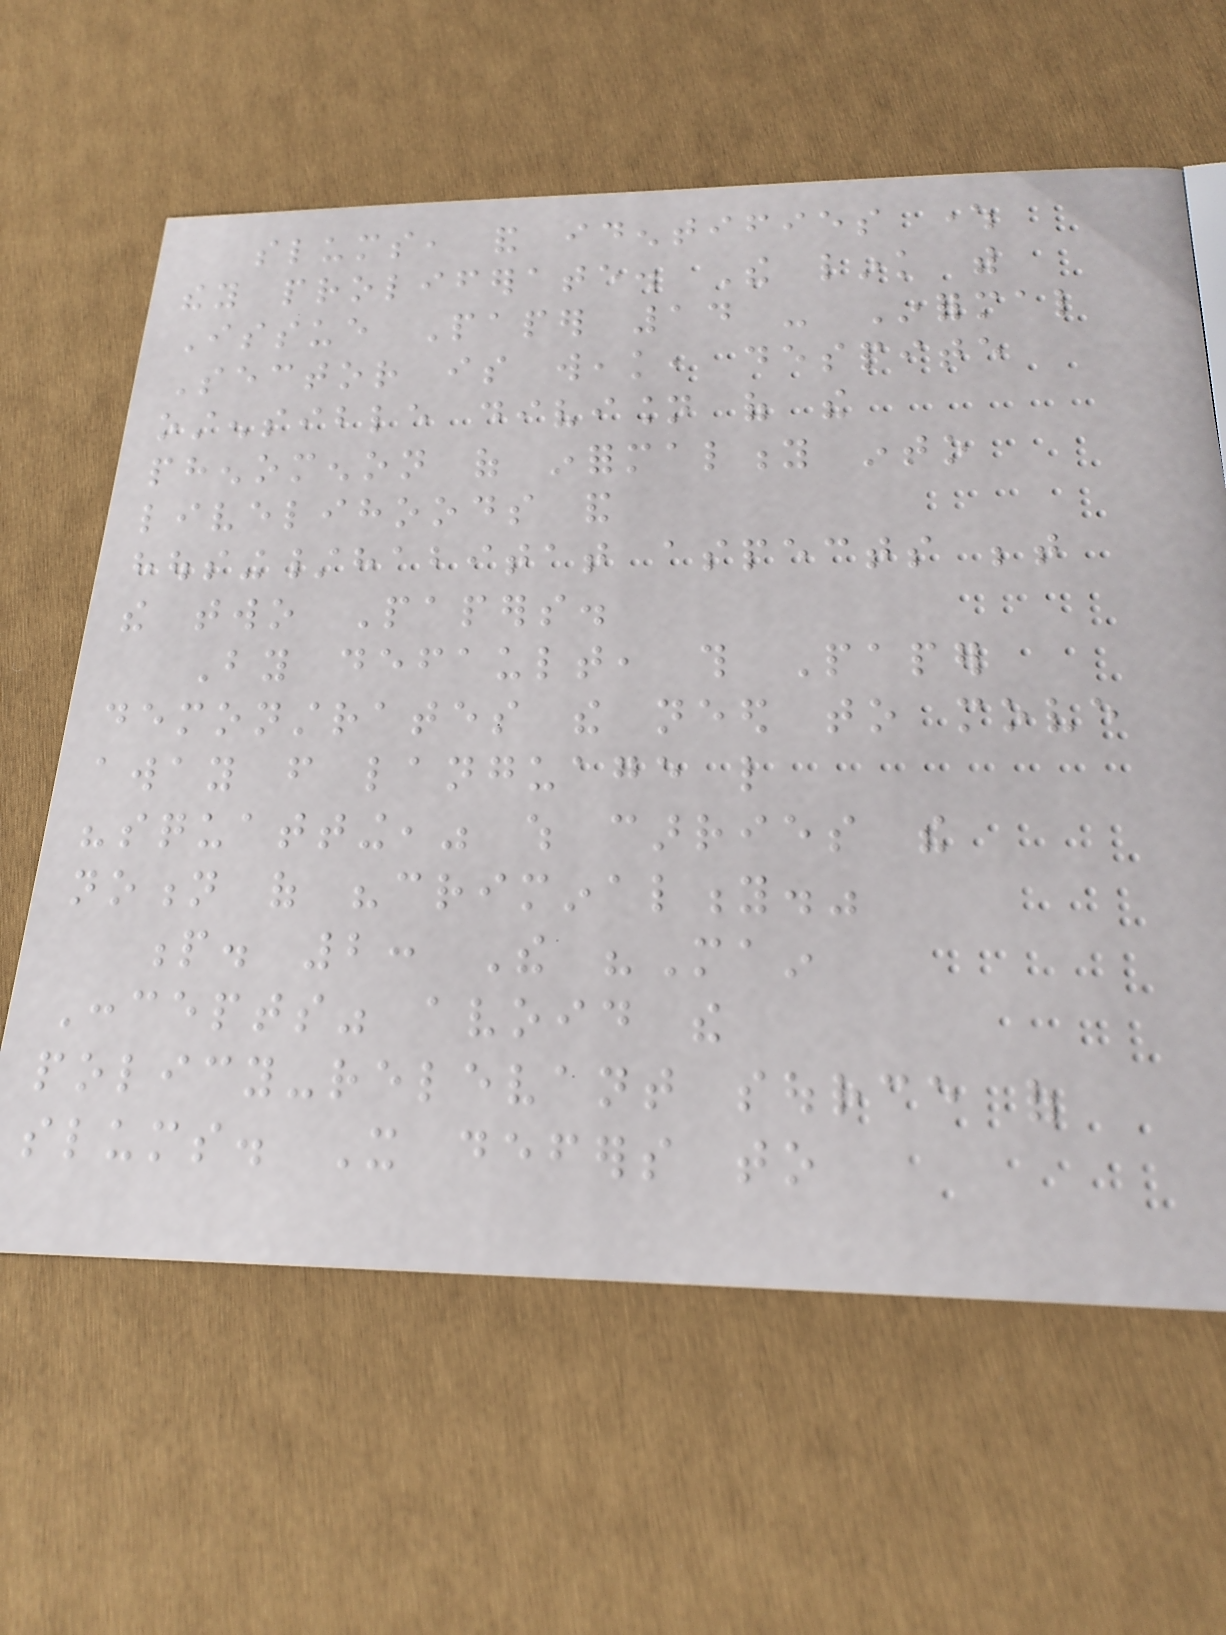slums, and identifies where
they proliferate. The link with
Issue Paper 14 - Informal
Sector is weak, despite
ostensible division of the
phenomenon of informality into
livelihoods and
housing/habitat aspects between
the two Papers.
By default, this Paper
demonstrates the need to move
away from language like
"squatting," which carries the
notion of "criminality."
p. 2: The "Main
Concepts" avoid the
policy-relevant source of
slums. It defers to
